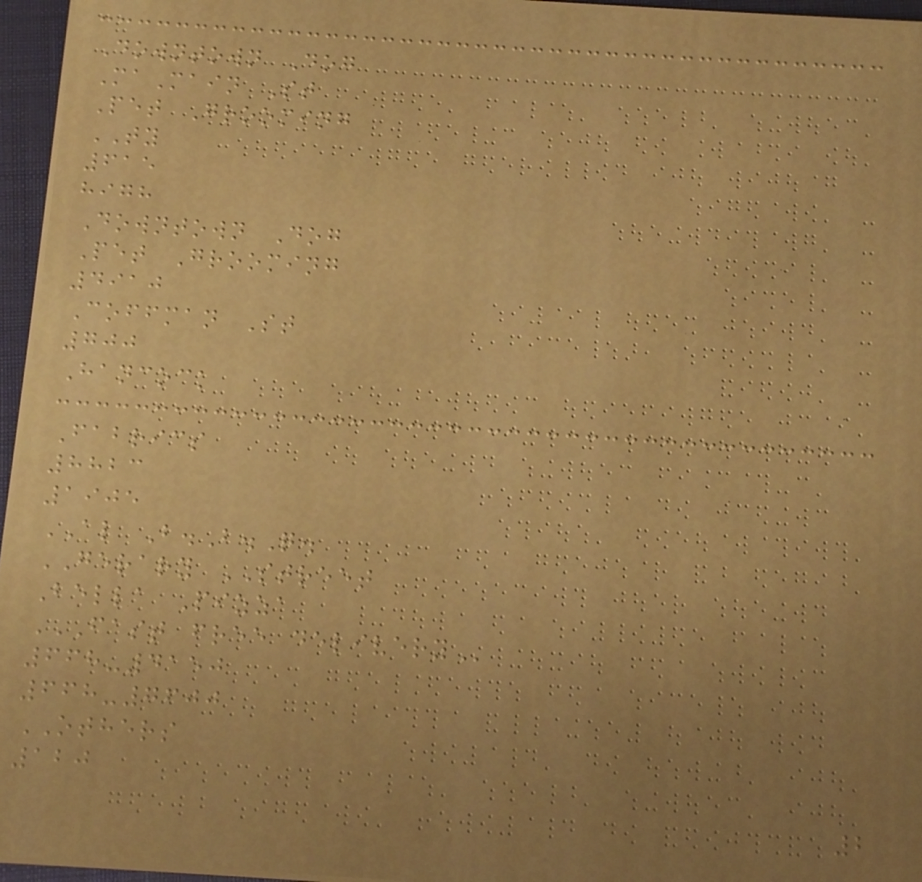Downtown Dog
MaMain St
Pet Grooming
TY
615
high
Downtown Dog
Pet Grooming
4910
Coffman St
700
Hancock
Fabrics
8823
1905
AL B.B.Q.
GERARY STREET
Bella Pizza
FAST FREE DELIVERY
668-4150
668-7600
OTHERS
120
2
